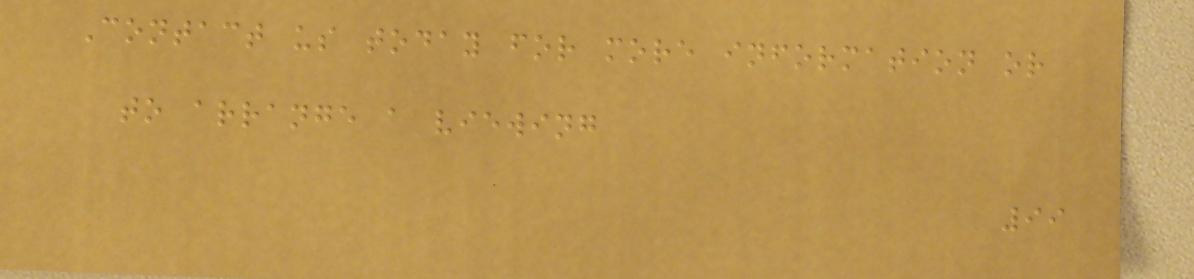Contact us today for more information or
to arrange a viewing
99
